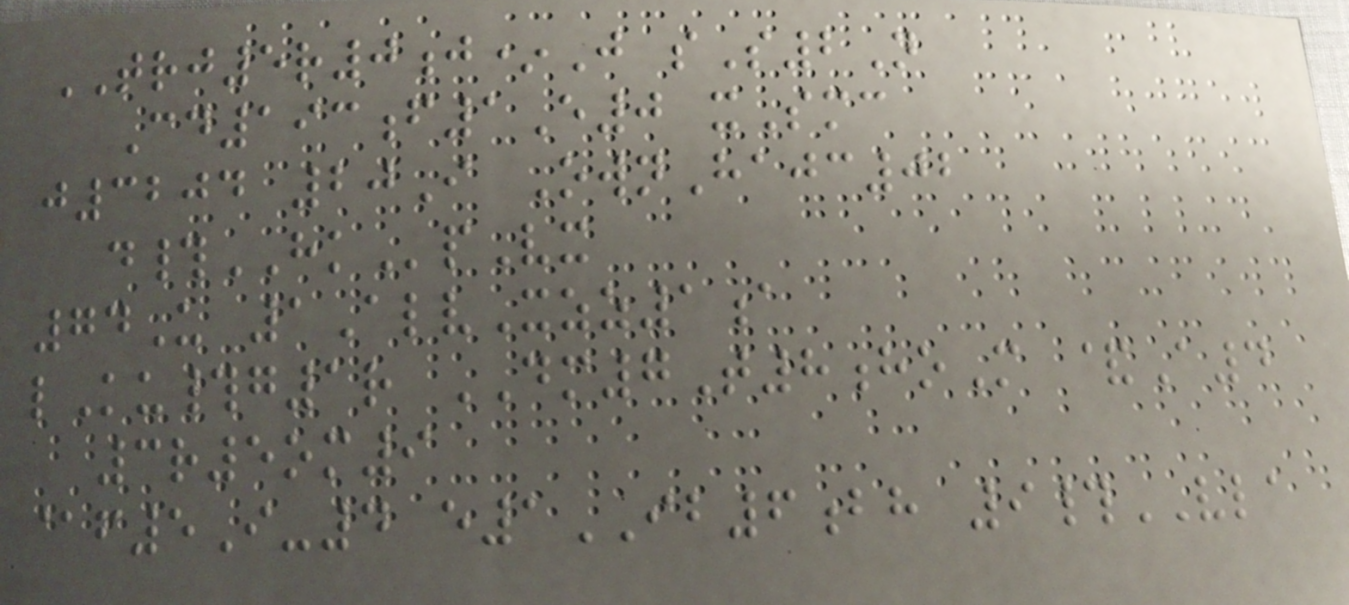TRJ5r0j*J sS2N
Cd193f1E0 xSmc
j3204 20I OwnHajc02
d#HKpVx
74U 1AlvXzz1a
lKu#g1r DM7T8hoM &A4
3r5om9
@f5I-4 e1IB6bh 9#VLA
